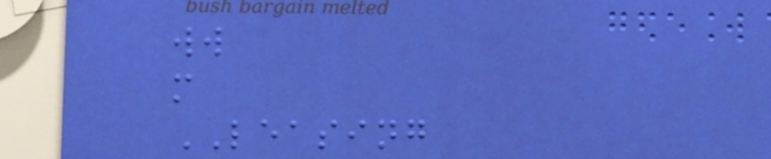ww
m
LEASING
